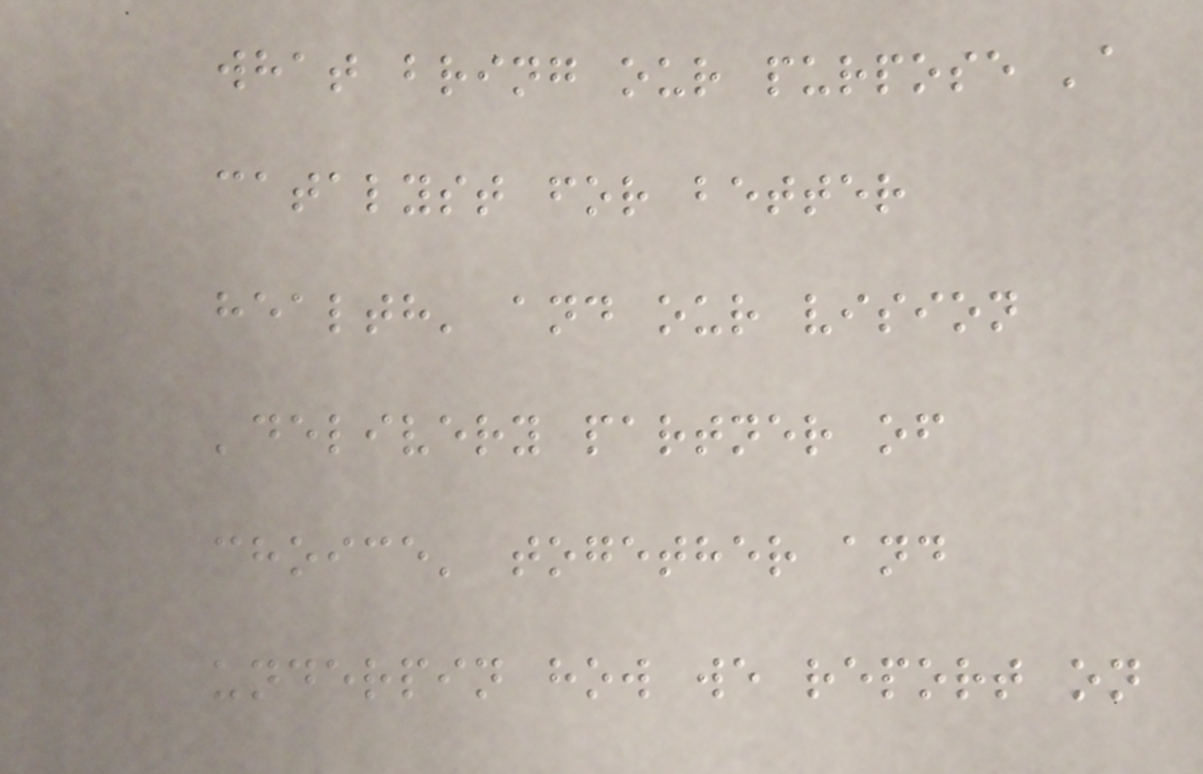what bring our purpose 'a
catalyst for better
health' and our vision
'delivery partner of
choice' together and
underpin how we report on
